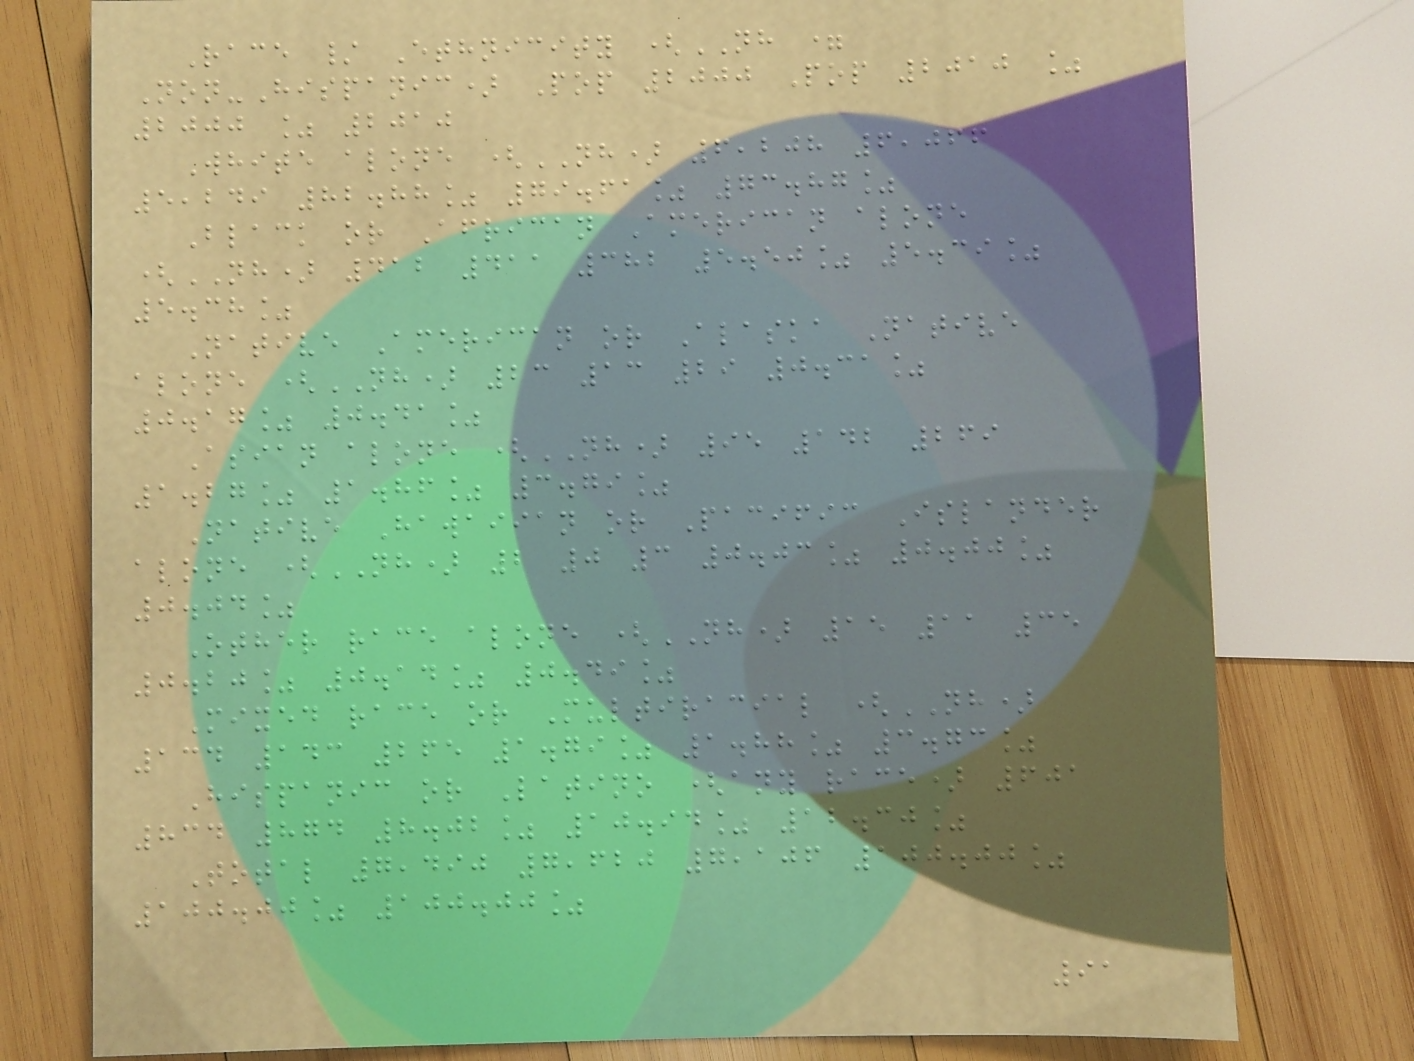Race / Ethnicity (NH =
Non-Hispanic) Pop 2000 Pop 2010 %
2000 % 2010
White alone (NH) 6,208 6,066
5,249 82.88% 79.61% 73.87%
Black or African American alone
(NH) 412 411 382 5.50% 5.39%
5.38%
Native American or Alaska Native
alone (NH) 23 13 29 0.31%
0.17% 0.41%
Asian alone (NH) 95 142 269
1.27% 1.86% 3.79%
Native Hawaiian or Pacific Islander
alone (NH) 2 0 3 0.03% 0.00%
0.04%
Other race alone (NH) 15 11 35
0.20% 0.14% 0.49%
Mixed race or Multiracial (NH)
134 143 265 1.79% 1.88% 3.73%
Hispanic or Latino (any race) 601
834 874 8.02% 10.94% 12.30%
Total 7,490 7,620 7,106 100.00%
100.00% 100.00%
91
